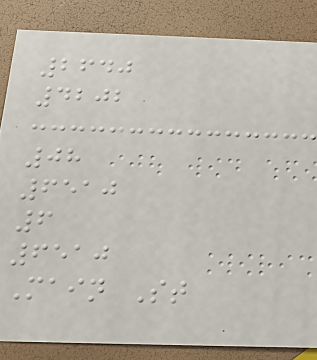2640
4202
08
6510
6
6510
Main St
